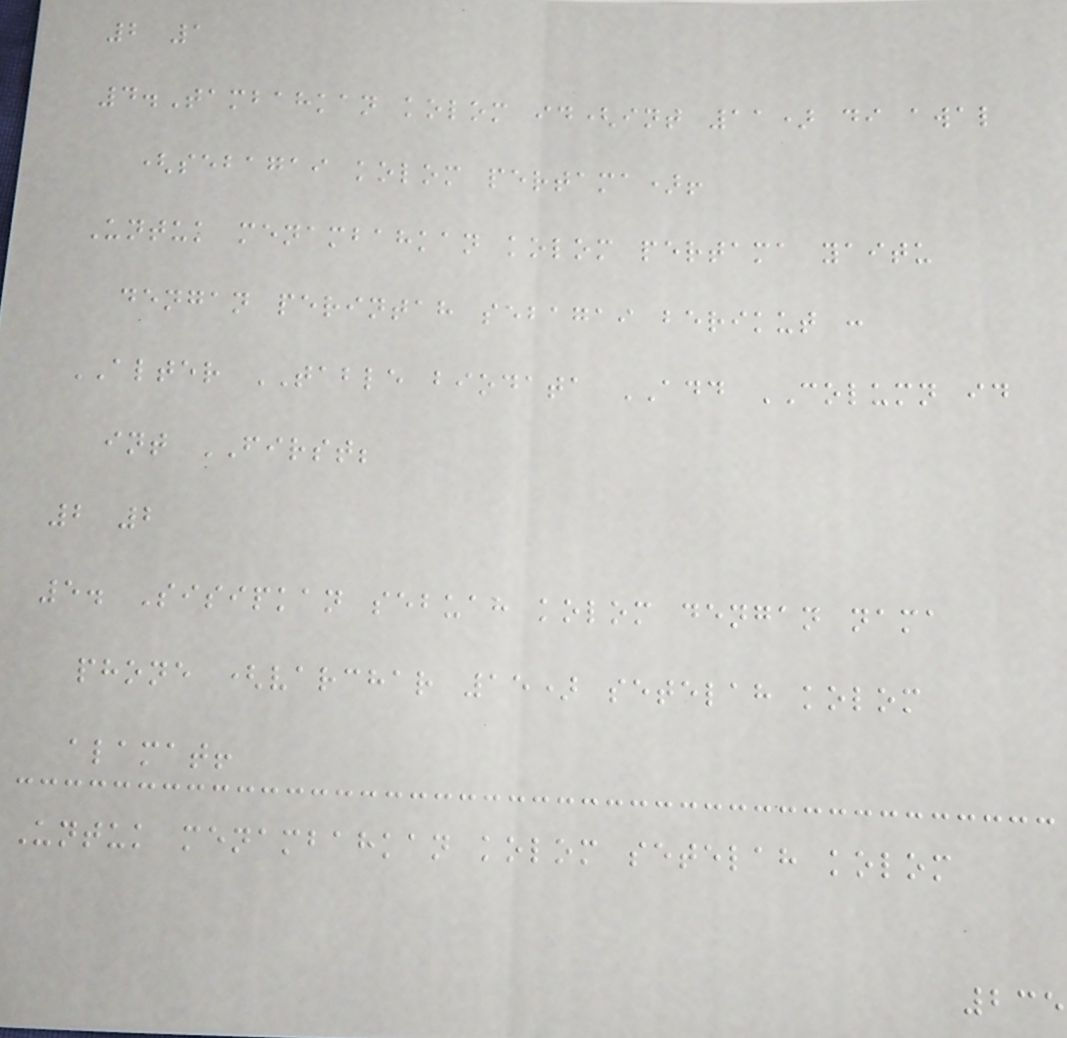2 1
4.Tambahkan kolom id(int 11) di awal
(sebagai kolom pertama)!
Untuk menambahkan kolom pertama yaitu
dengan perintah sebagai berikut :
ALTER TABLE biodata ADD COLUMN id
int FIRST;
2 2
5. Sisipkan sebuah kolom dengan nama
phone (varchar 15) setelah kolom
alamat!
Untuk menambahkan kolom setelah kolom
235
